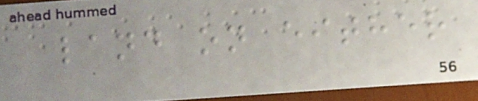land on either
